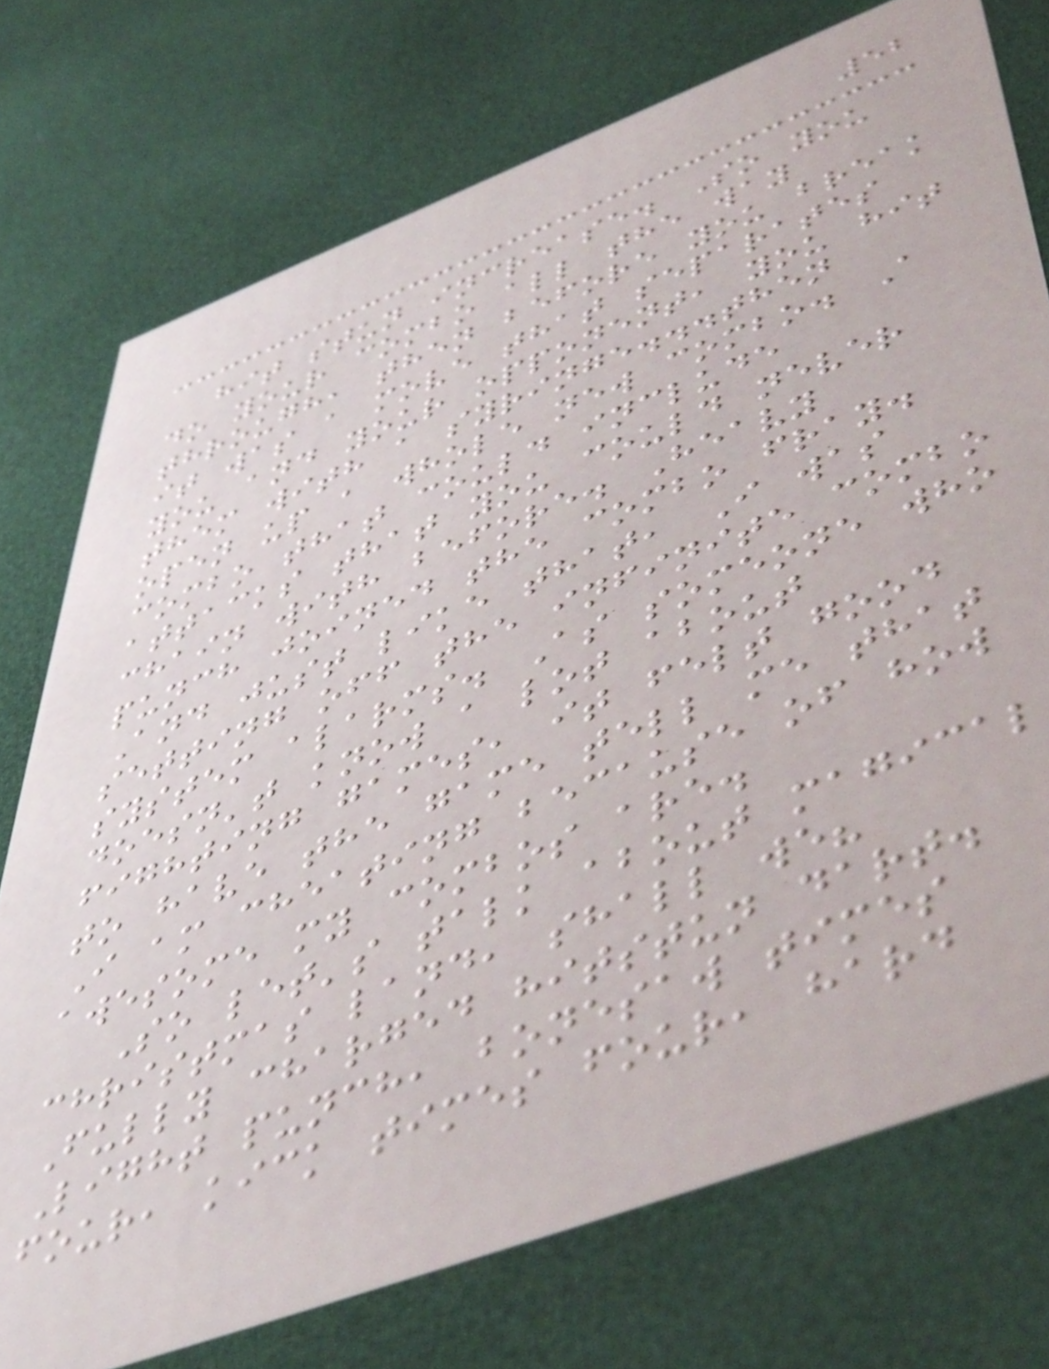52
hit stun increase. So you
do your combo all the way
through, then before you break
it was a move that separates
you and your opponent, you hit
them with a syringe...then
open up a whole new combo. A
combo that could include
attacks that you could never
chain with before. Heavy
punch joined the combo fray.
And just like that, I was
setting off the infinite combo
system alarms. As someone who
doesn't know a lot about
fighting games, it felt good
to have the game tell me that
I am cheating because of how
awesome my combos are.
So let's talk about magical
christmas land, shall we?
Fully charged hitstun dart.
Light punch, bonesaw times
four, kick times four, hard
